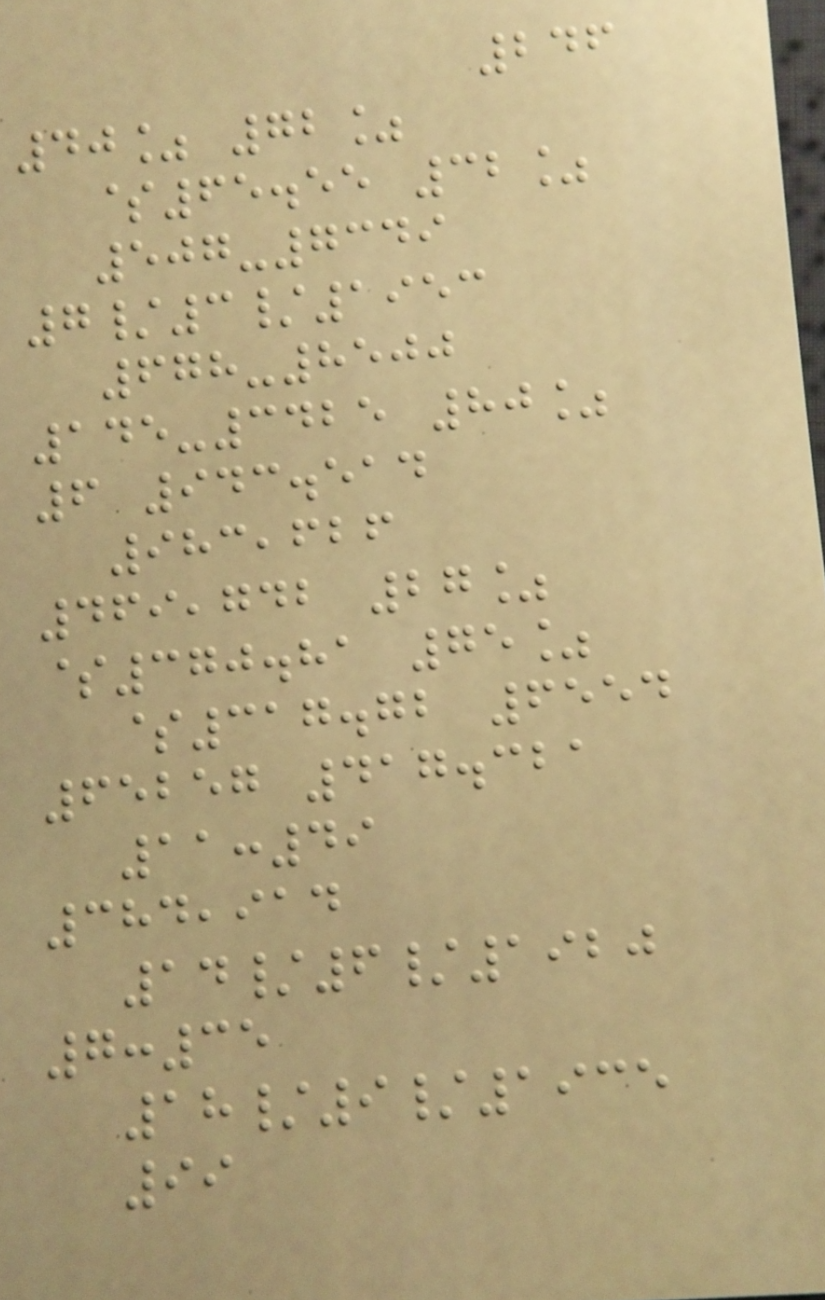246
40% 72%
$65.55 32%
507-7349
7/3/1953
678-8500
145-3425 80%
6 943.514
983,626
469,742 27%
$370.81 75%
$317.72 6554
65257 417.321
11:49
384,914
14/6/1920
7:35
18/9/1935
99
